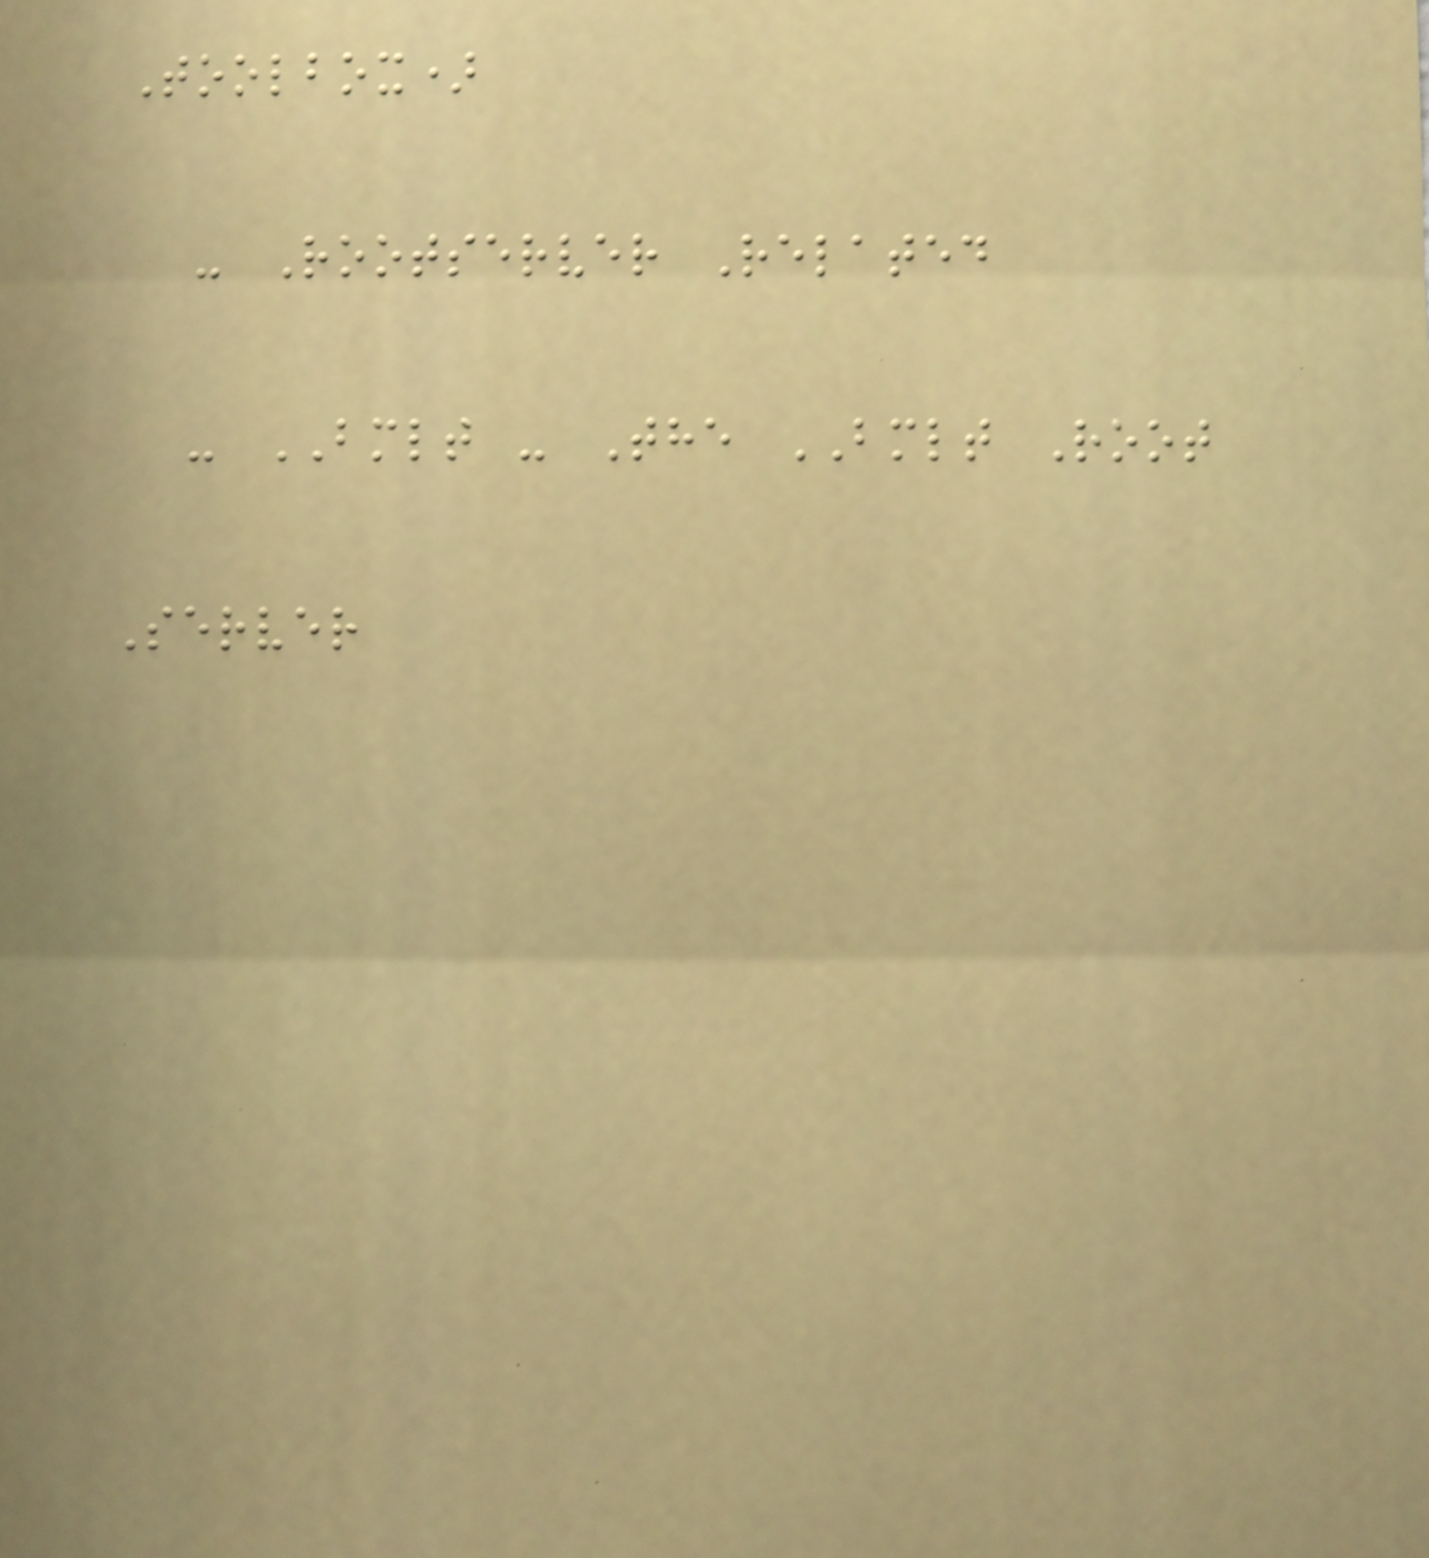Toolbox)
- Rootserver Related
- BMLT - The BMLT Root
Server
